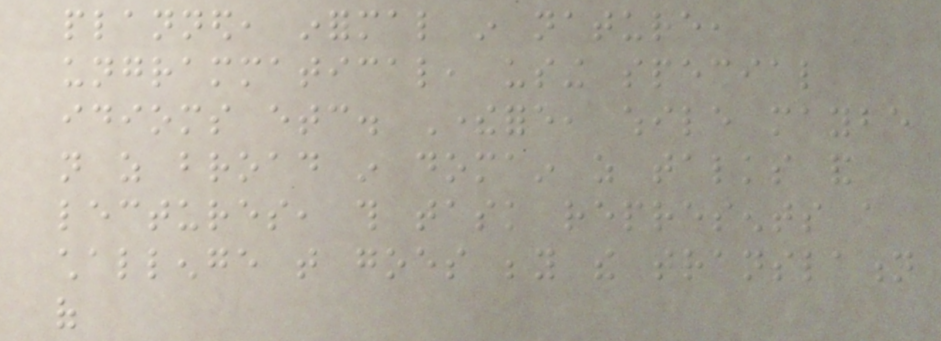planned, informal in nature,
ungrammatical, using special
idioms etc. Therefore, while maybe
not as broad in domain as talks and
lectures, this task represents a
challenge that goes beyond the translation
of
